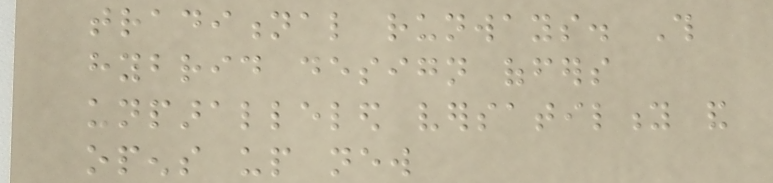traditional runways. This
hybrid design offers
unparalleled versatility and
opens up new
